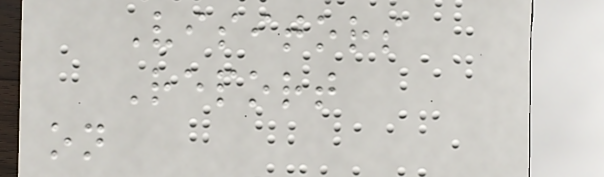Visitors
Report
on
